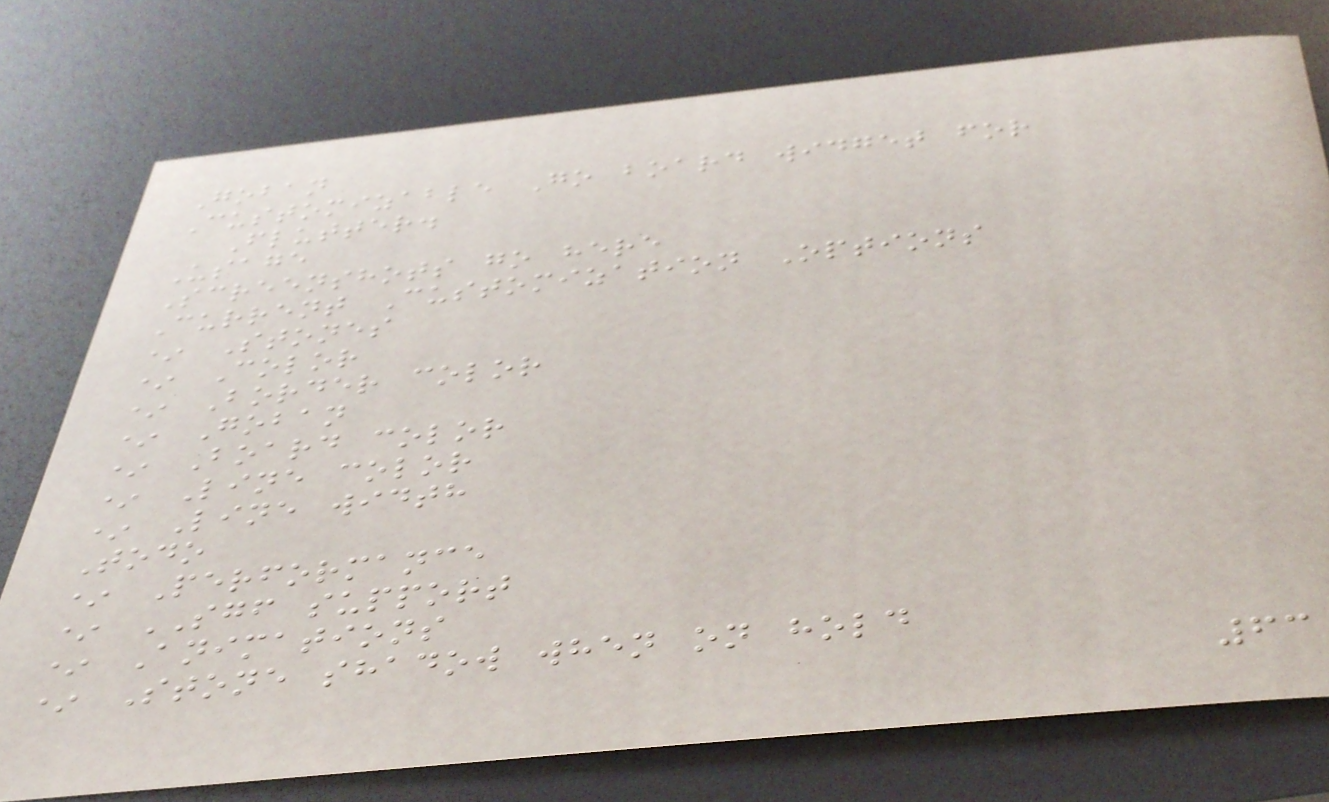Goban
Customizable Go board widget for
Flutter.
Usage
Screenshots go here
Current Customization Options
* Stones
* Color
* Border color
* Goban
* Board color
* Line color
* Line width
Todo
* Performance
* SGF support
* Animations
* Stone shadow when on hold
63
